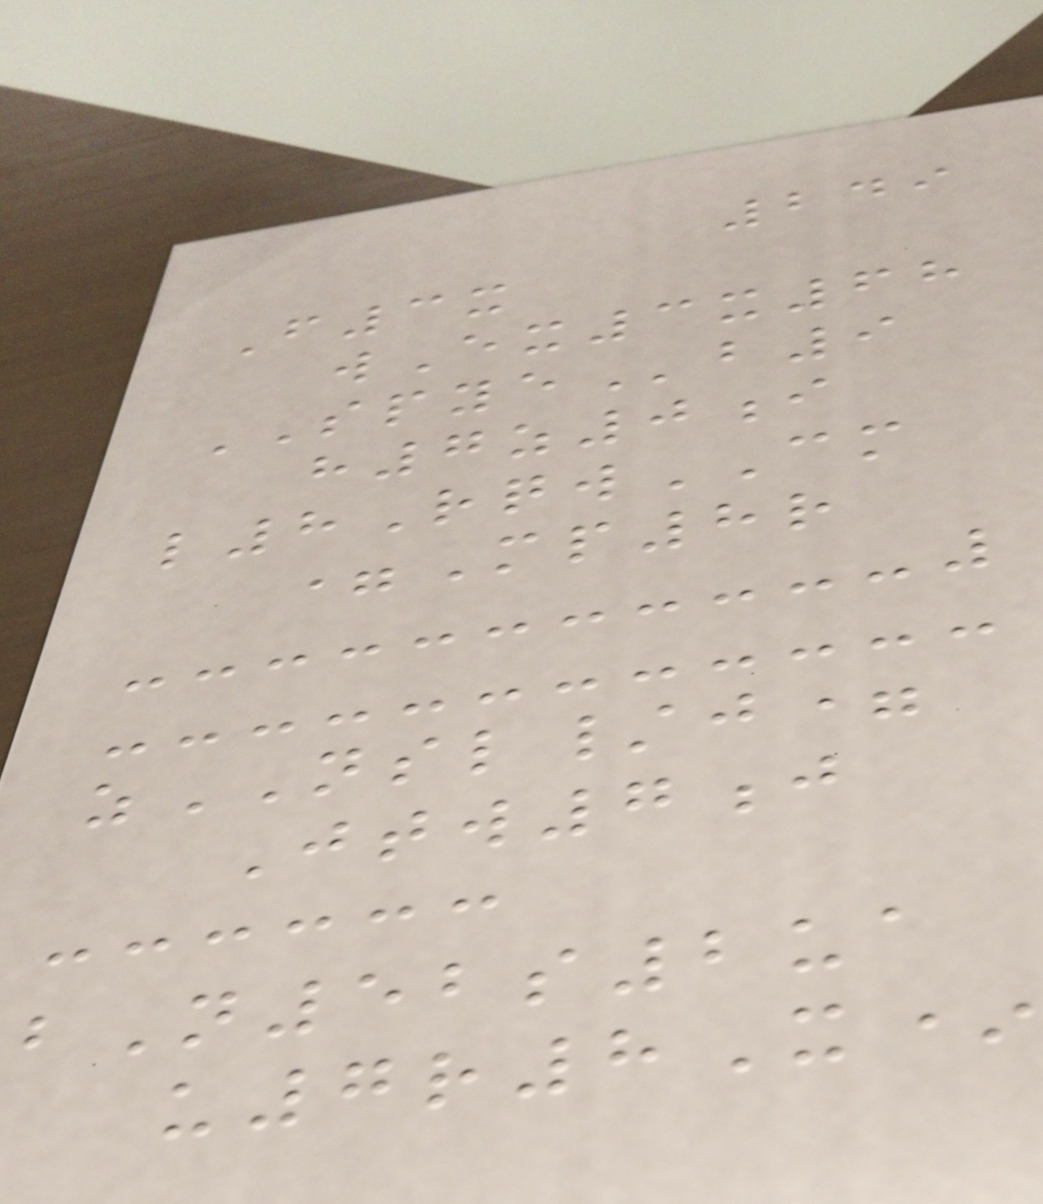249
F3x
wEx3x68
SPYEb9
h7z0i
l8RqwCM
=Mp8r
zNSL/j=
Jtw7j
bN52s2ua
u7r8X*
